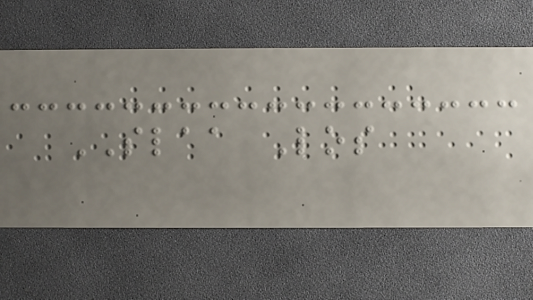SLAA Los
